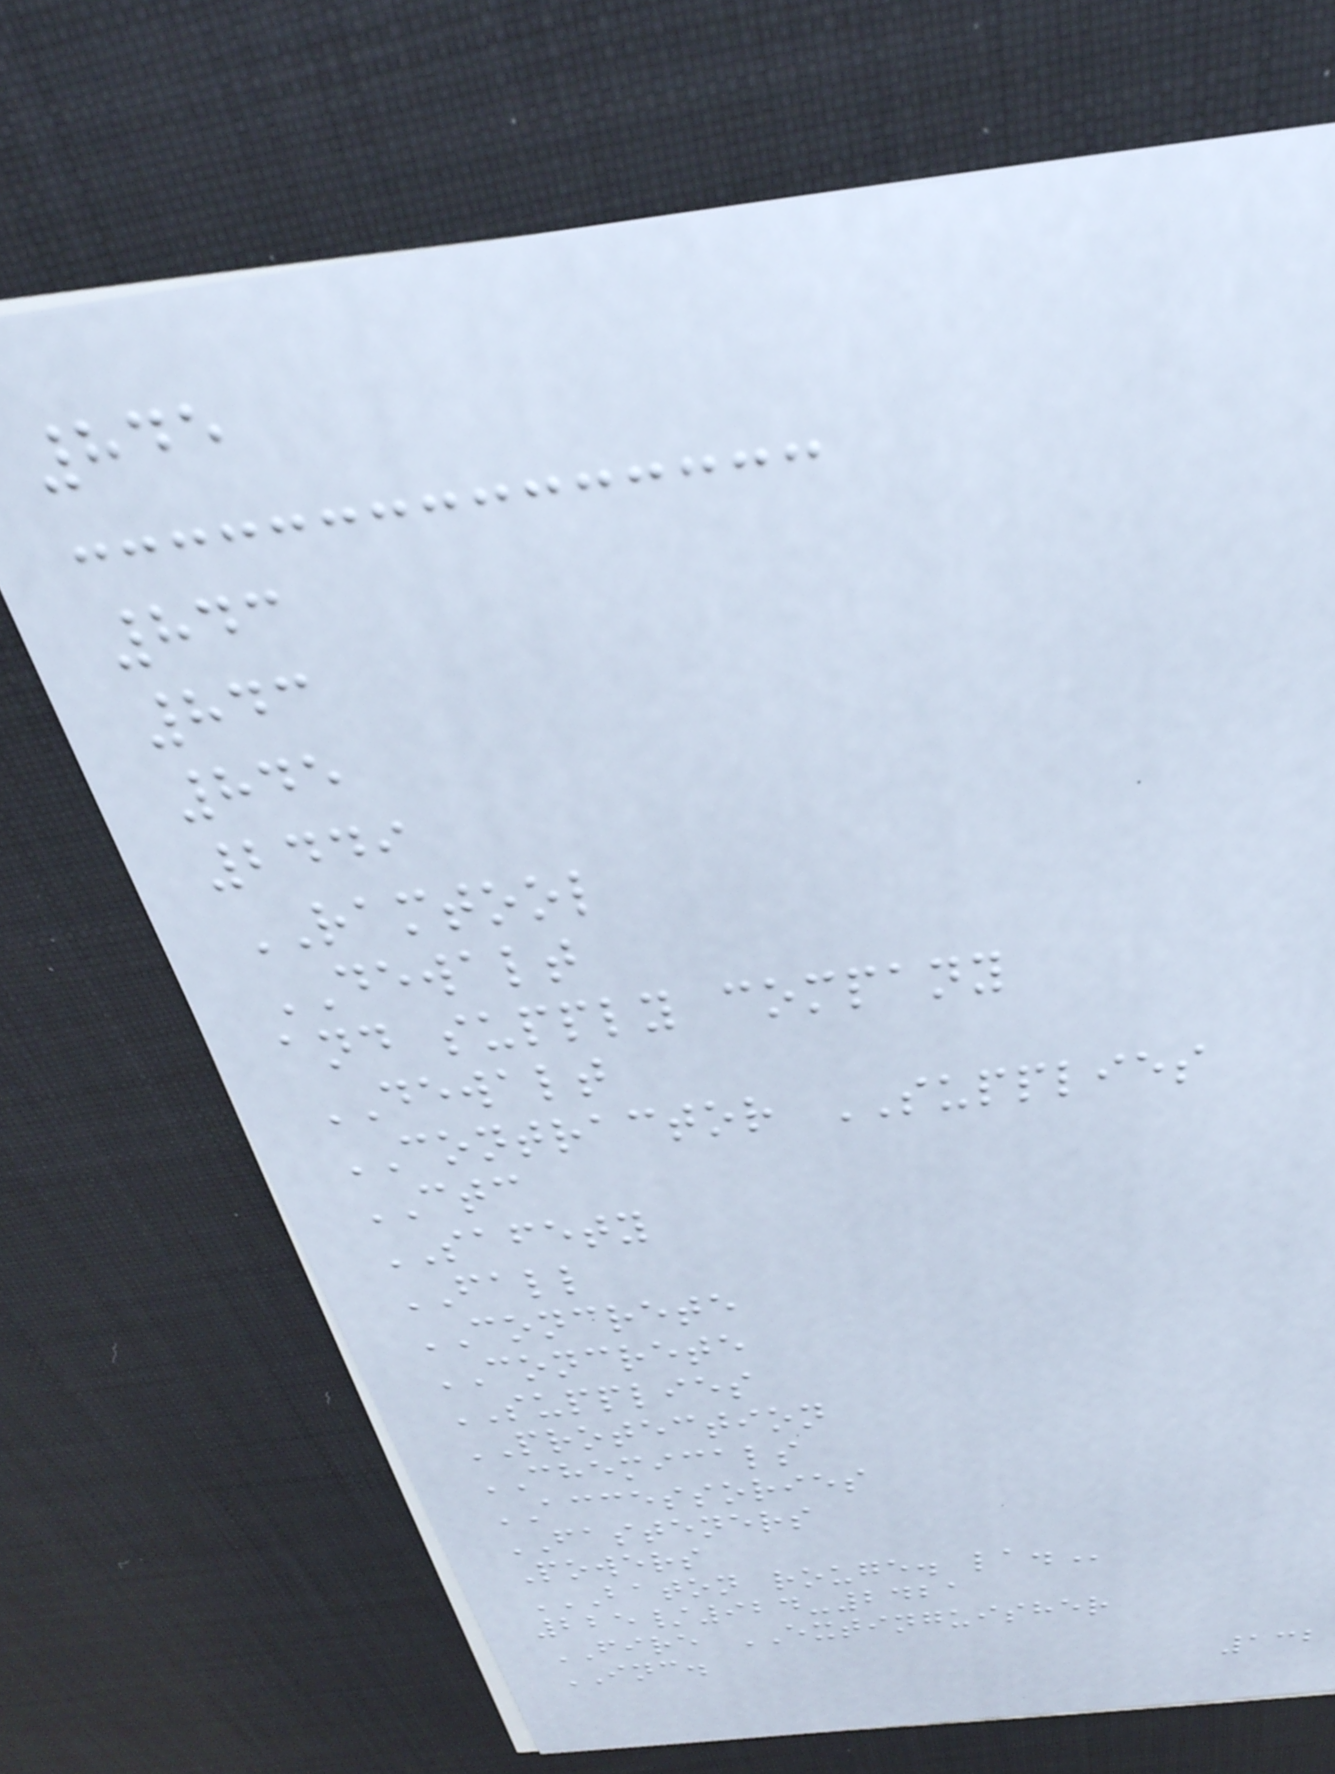845
843
843
845
2449
RAMTOOL
DEWALT
and supply company
DEWALT
CONTRACTOR SUPPLIES
CTC
SAFETY
FALL
CONCRETE
CONCRETE
SUPPLIES
PROTECTION
CHEMICALS
ACCESSORIES
FASTENERS
Powers
BATON ROUGE. LA.
225/924-2421
FIRE EXTINGUISHER
INC.
132
